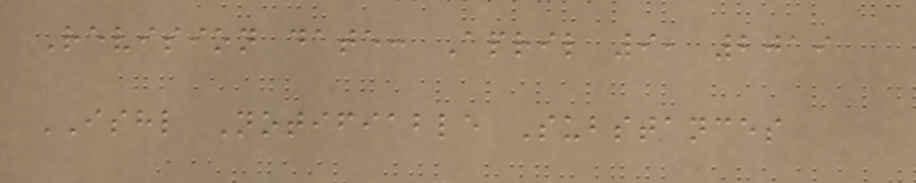Revision date: April 9, 2019
ISHL Notifiable Substances
